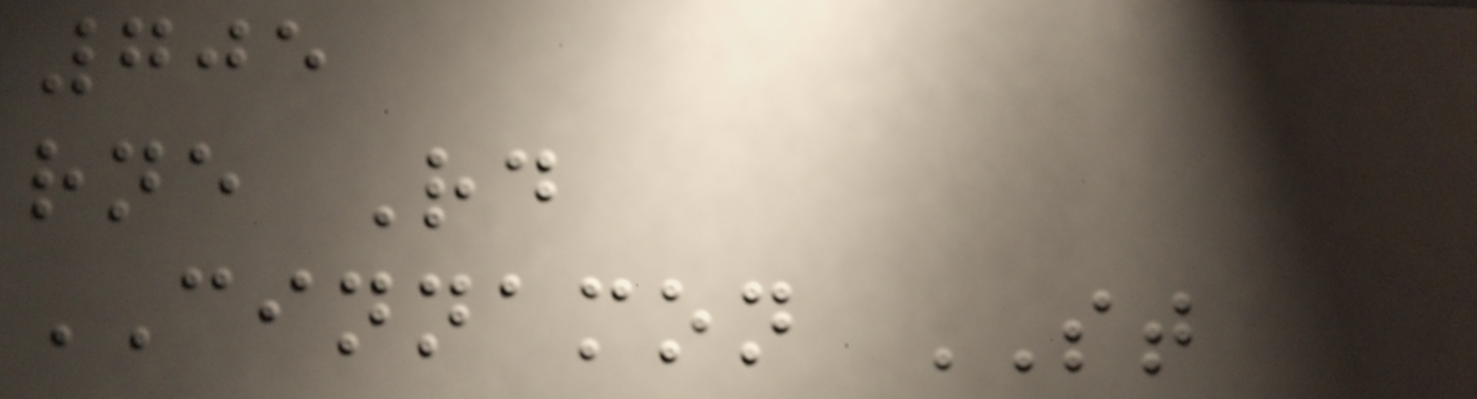705
rne Rd
CINNAMON ST
